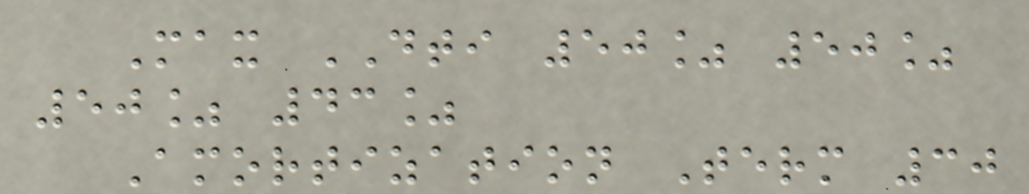Max DTI 50% 50%
50% 43%
Amortization Term 30
